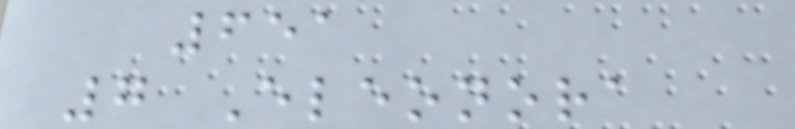651
7 Eleonora
